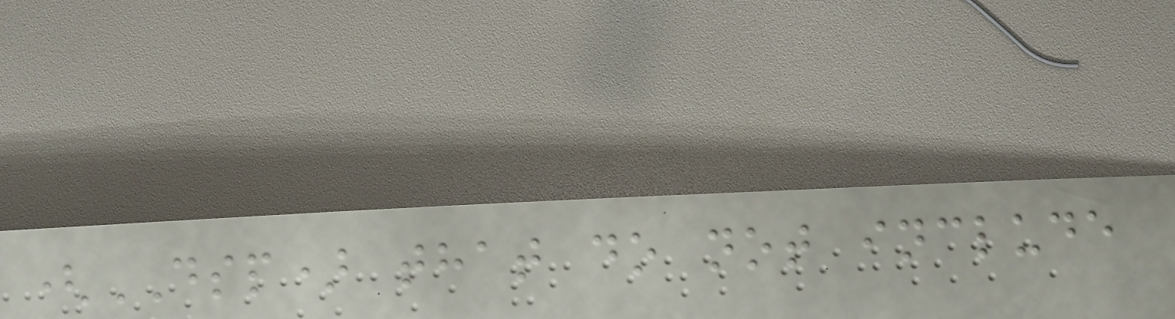(DSP) that do not include
